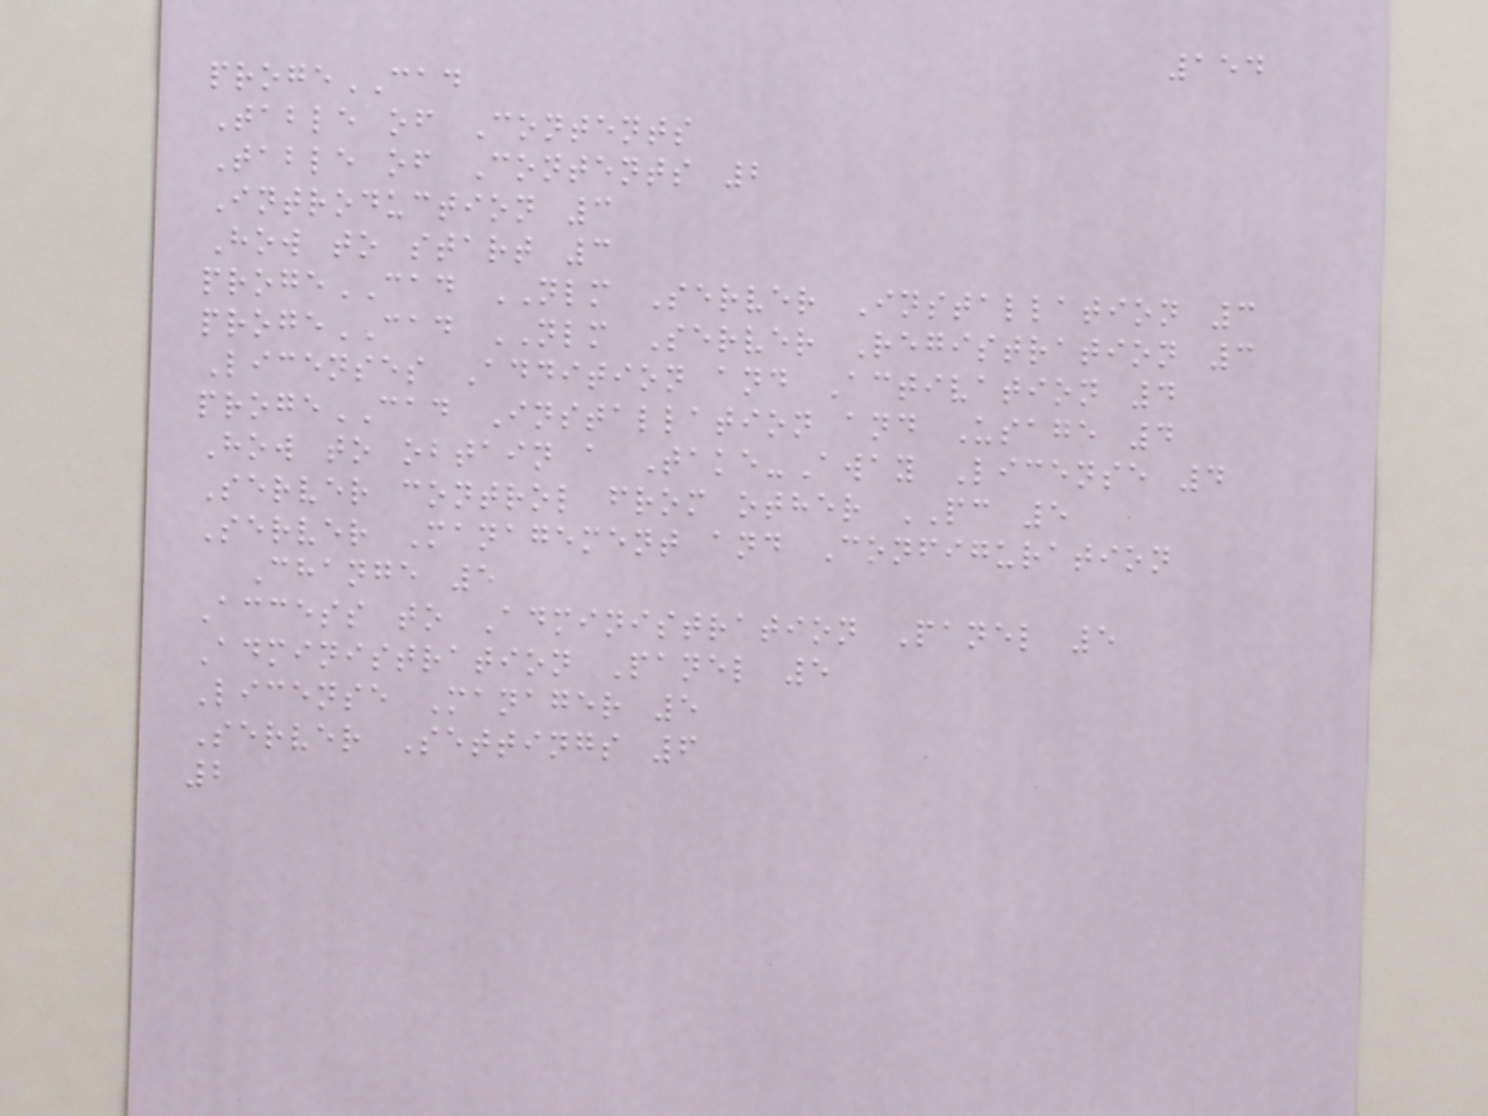154
progeCAD
Table of Contents
Table of Contents 2
Introduction 3
How to start 3
progeCAD NLM Server Installation 3
progeCAD NLM Server Registration 3
Licenses Addition and Activation 4
progeCAD Installation and Usage 4
How to obtain a Take-Away License 4
Server control from other PC 5
Server Management and Configuration
Change 5
Access to Administration Panel 5
Administration Panel 5
License Manager 5
Server Settings 6
2
